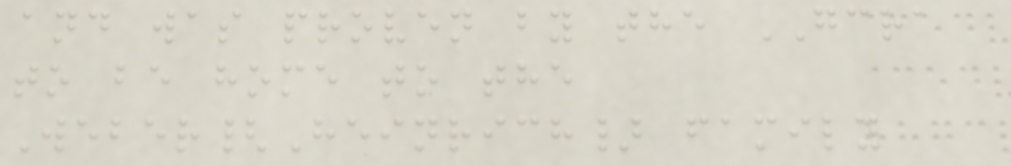and was proven by the GCRA
to be home to the
Weber{Heinrich} family
